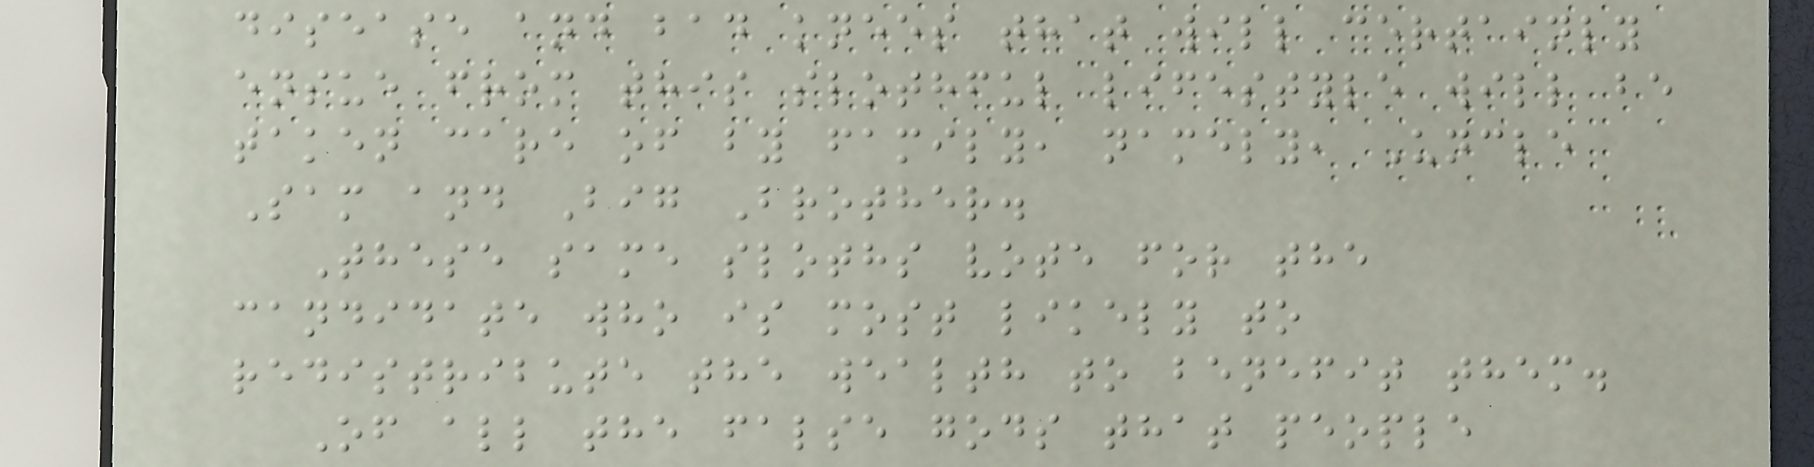disease and bad knees that will certainly
ensue from this slothful lifestyle will be
taken care of by family, namely, Uncle
Sam and Big Brother.
These same sloths vote for the
candidate who is most likely to
redistribute the wealth to benefit them.
Of all the false gods that people
